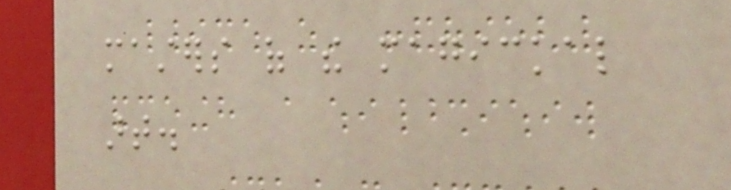masters of the magickal
art.
